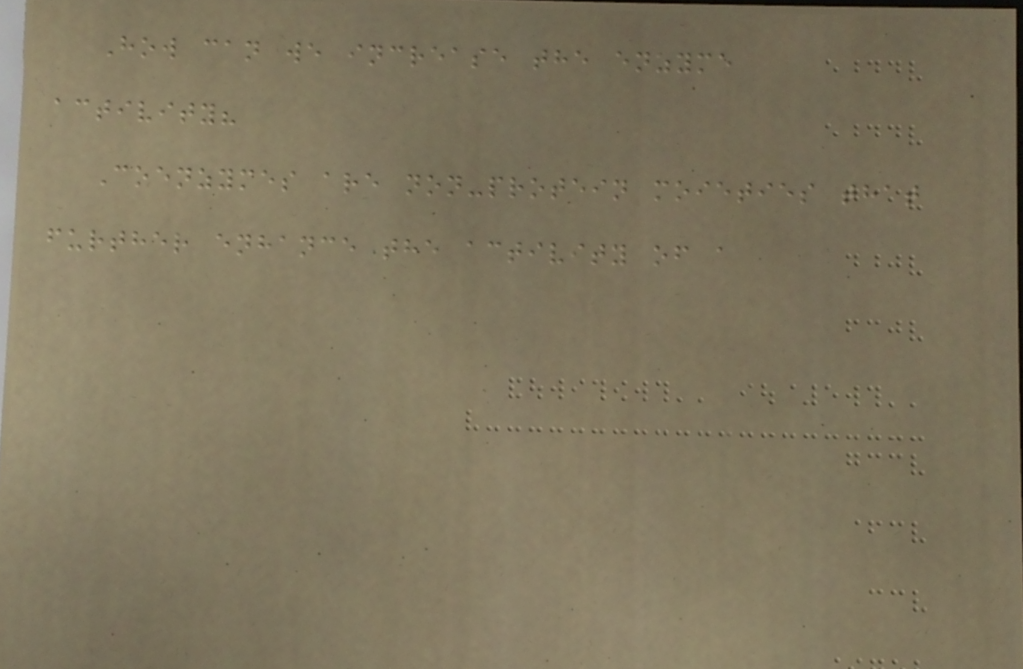How can we increase the enzyme
activity?
Coenzymes are non-protein moieties that
further enhance the activity of a
